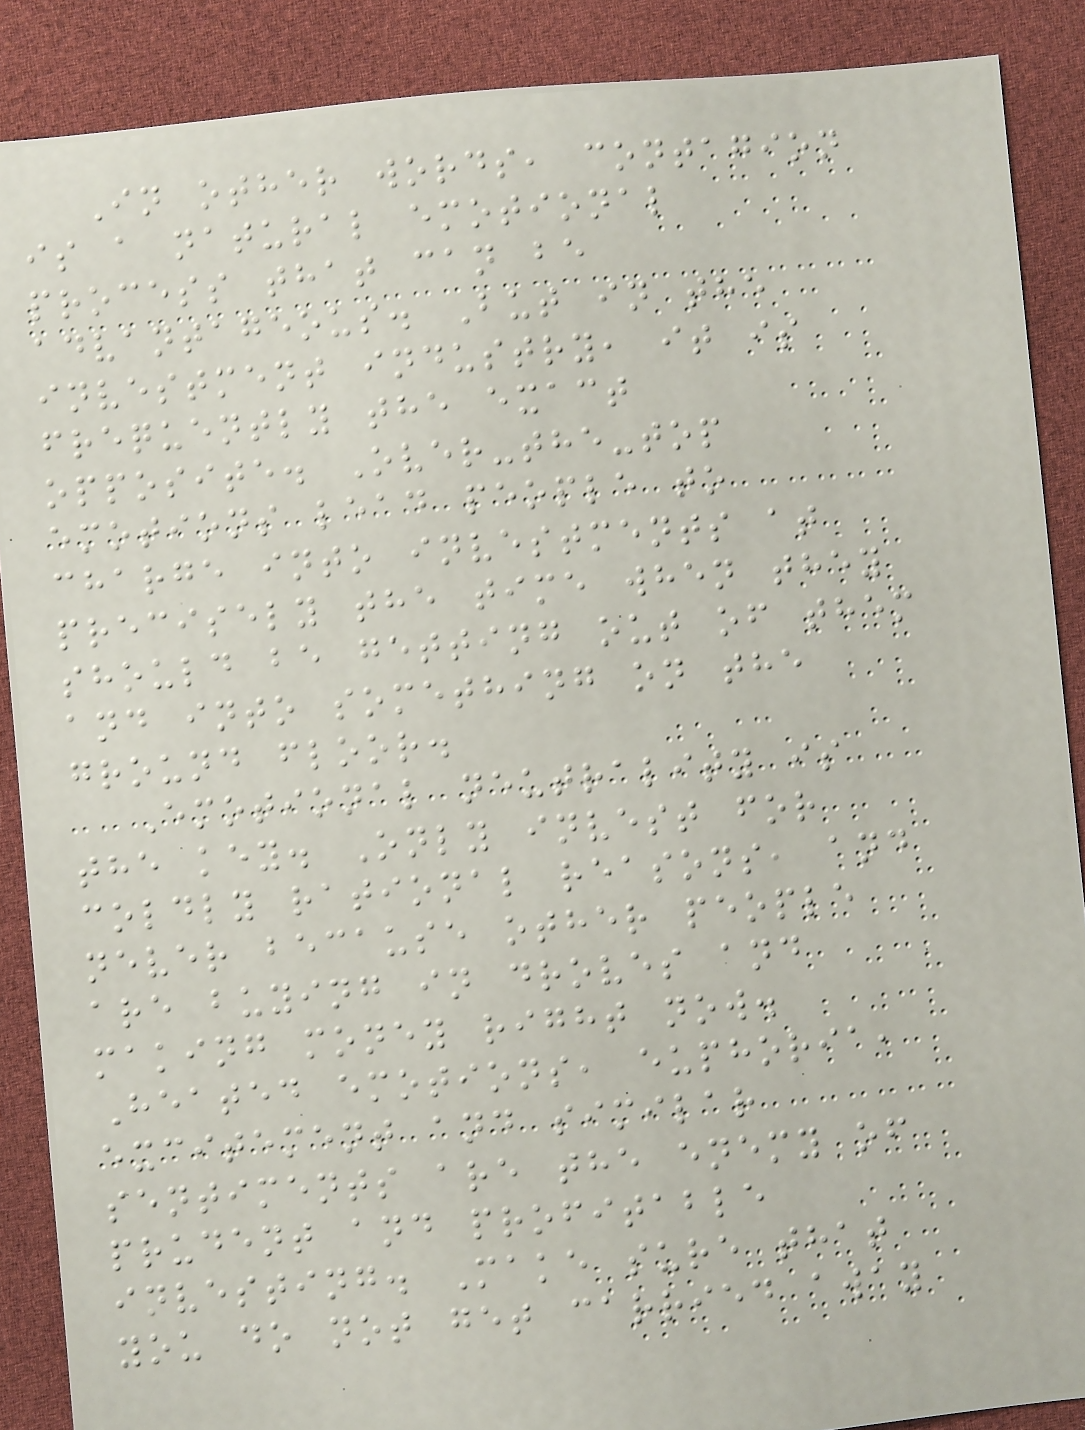In other words, contagion
is a natural emotional
process that can be
advantageous. But in the
investment industry, it is
frequently the exact
opposite. Over-the-top
emotions lead people to
charge into investments at
precisely the time when they
should be getting out of them
and into something on the
ground floor.
Emotional neutrality is
the key. Only invest for
coldly rational reasons, and
never because other people
are buying in droves and
making money right now.
Heated emotions, euphoria,
excitement and similar
sentiments are the enemy of
prudent and profitable
investing. Make sure that
you do not get carried away
